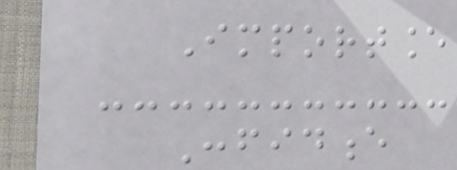Importance
Confidence
